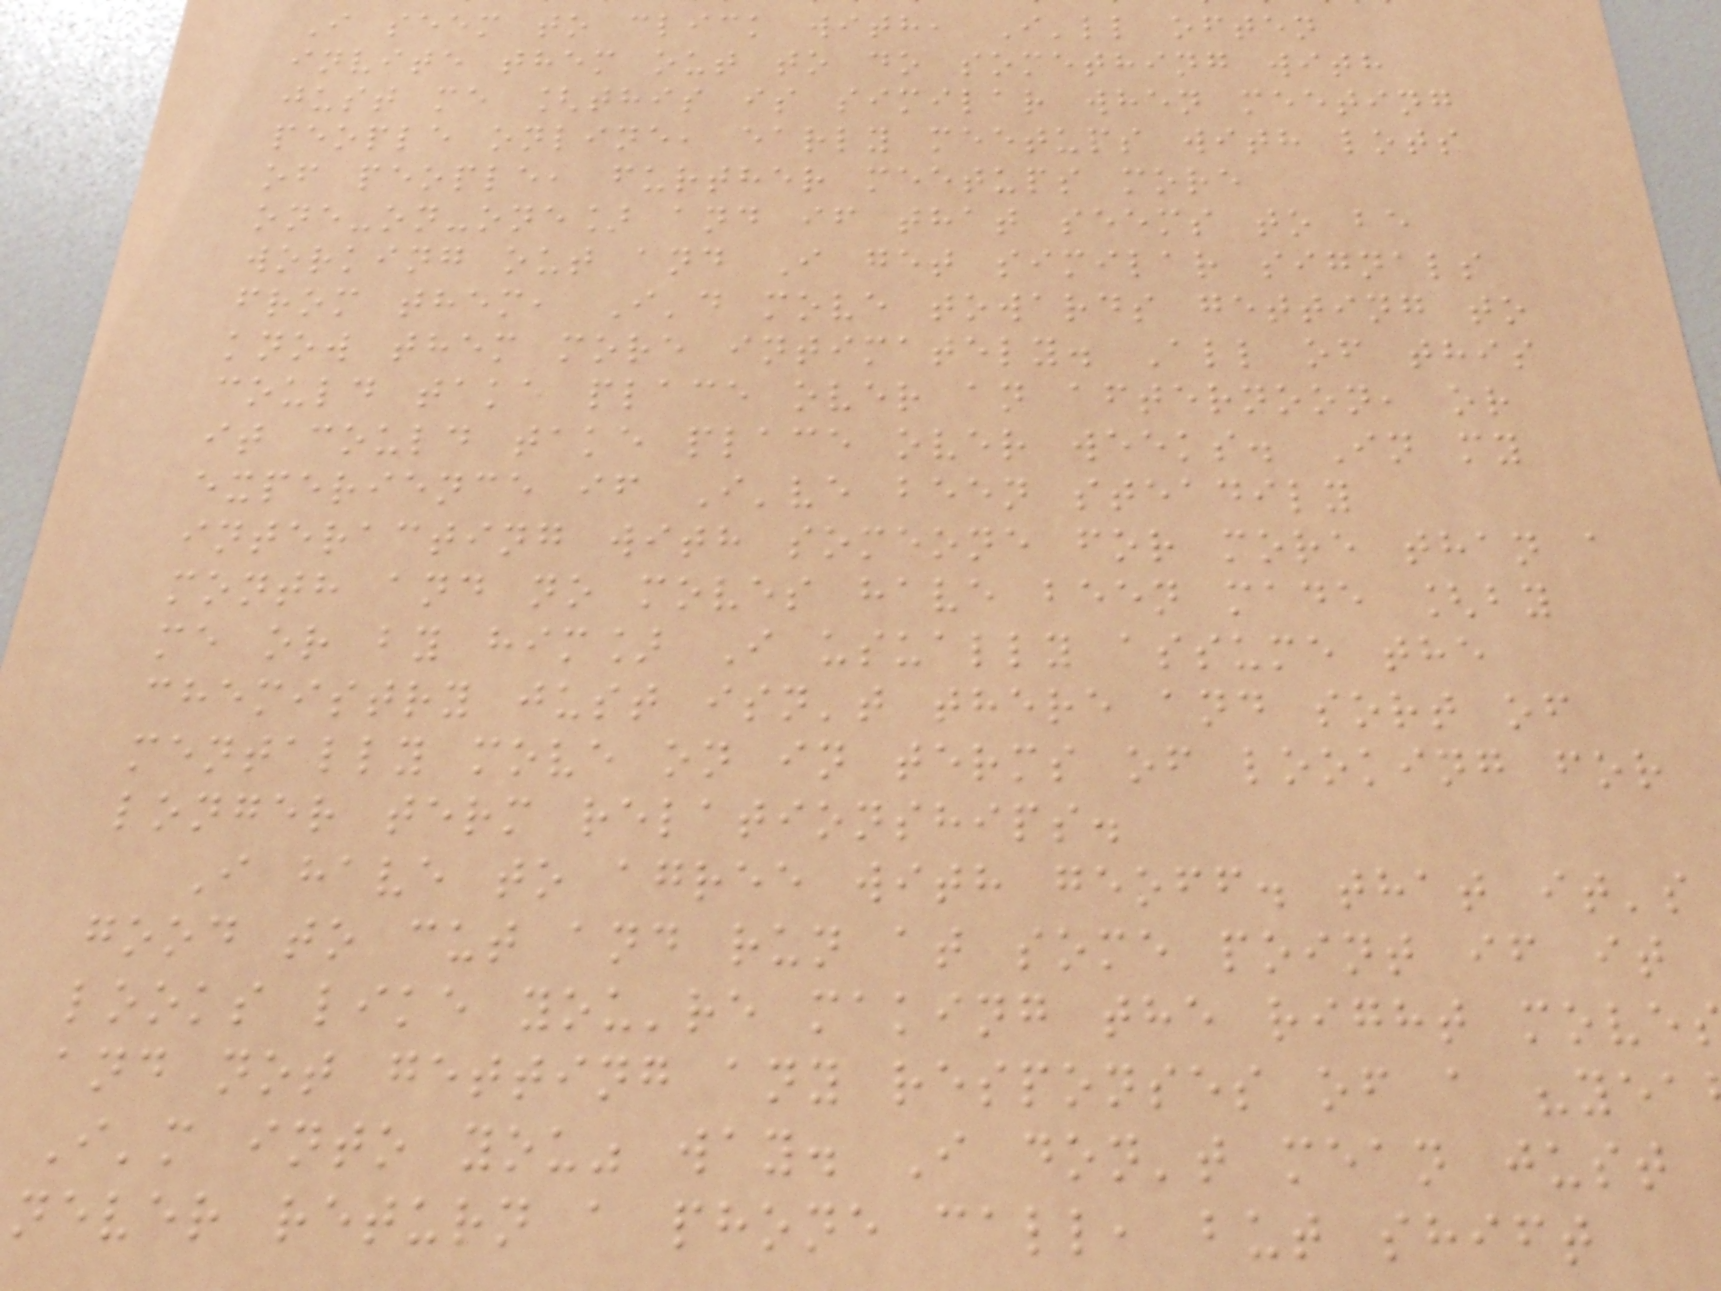I seem to click with, I'll often
invite them out to do something with
just me [this is similar when meeting
people online, early meetups with lots
of people, further meetups more
one-on-one] and if that seems to be
working out and I get similar signals
from them, I'd move towards getting to
know them more intimately. All of this
could take place over an afternoon, or
it could take place over weeks. In my
experience if I've been steadily
interacting with someone for more than a
month and no moves have been made [by
me or by him] I usually assume the
chemistry just isn't there and sort of
mentally move on in terms of looking for
longer term relationships.
I have to agree with geoff. that it's
good to cut and run at some point if it
looks like you're making the right move
and not getting any responses of a "yea
I'm into you" way. I don't mean just
never return a phone call, but shift
